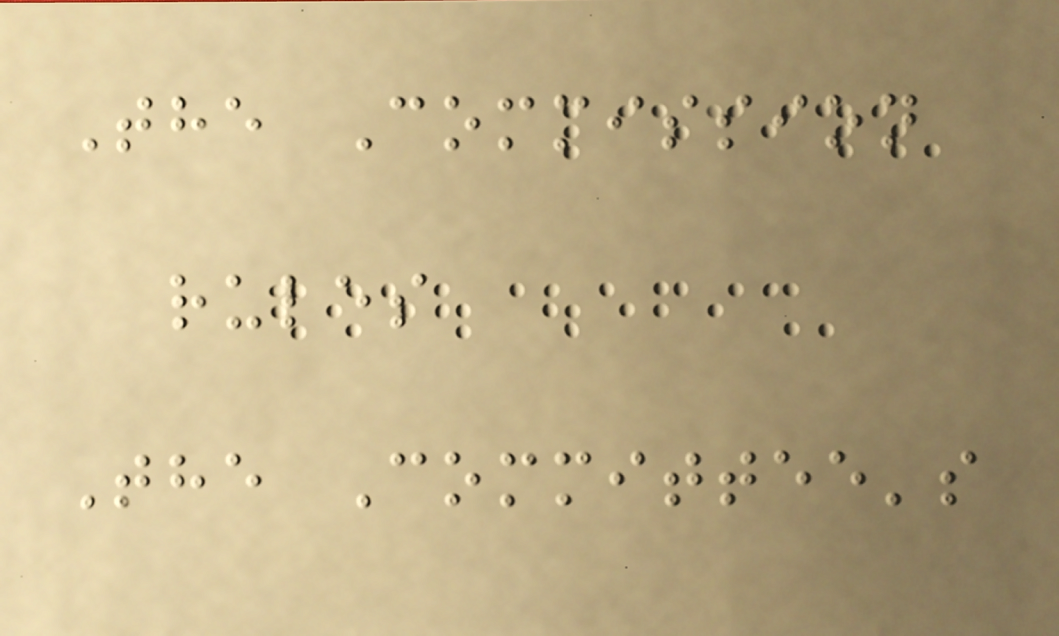The Commission
rules
The Committee's
